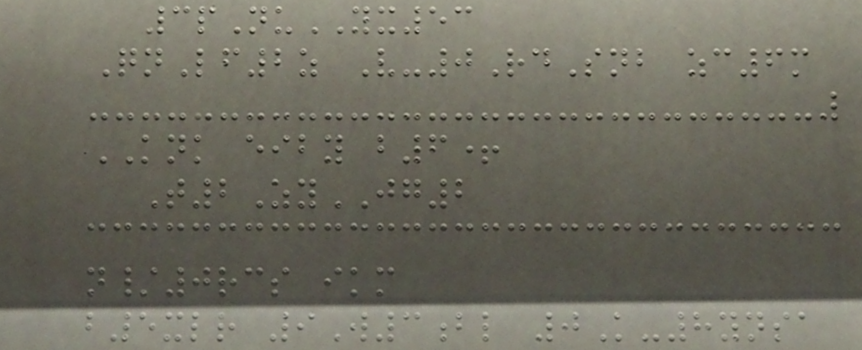3pNuYX53
QnLf2z V-0RdSnb zc6m
KNK eiby b6+
T2ZyJG2
n/0rcs ikm
b5xlr 9W3bl 0K-8ynsa
